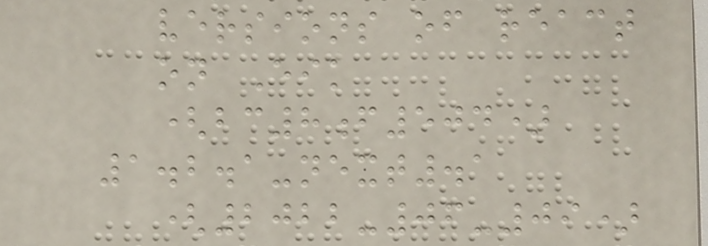versions of react
on Eik
(bc8f504)
1.2.1-next.1
(2022-06-09)
